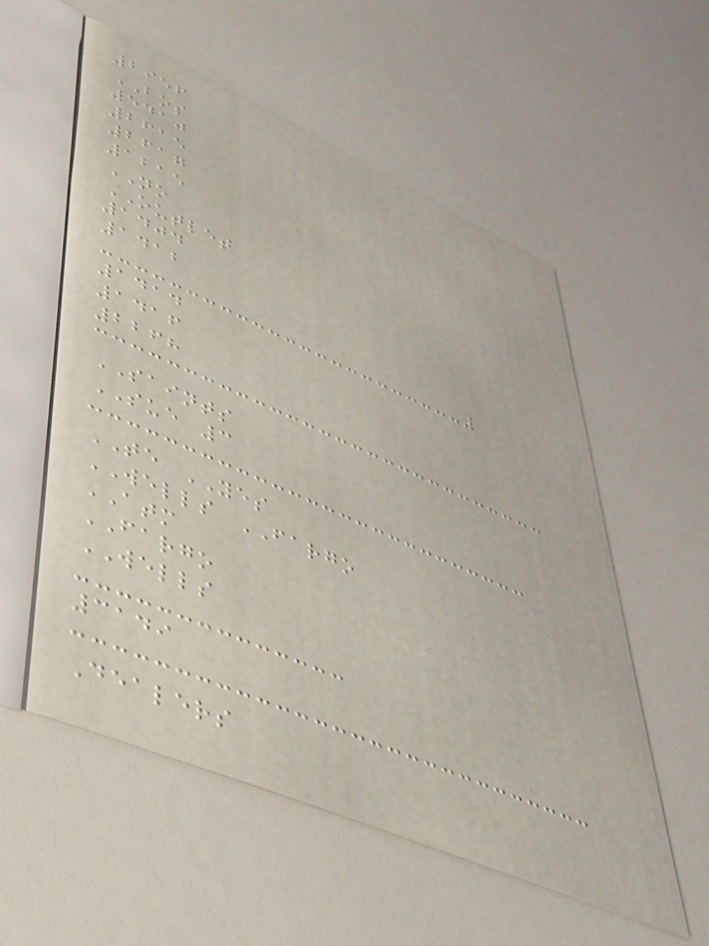2956
BOS
5410
2615
2617
1215
NO
OUTLET
1404
1412
1414
1416
2268
SAINTS
SUE 3
TE YES
WELLS FARGO
ATM
FARGO
WELLS
3149
Dealers
